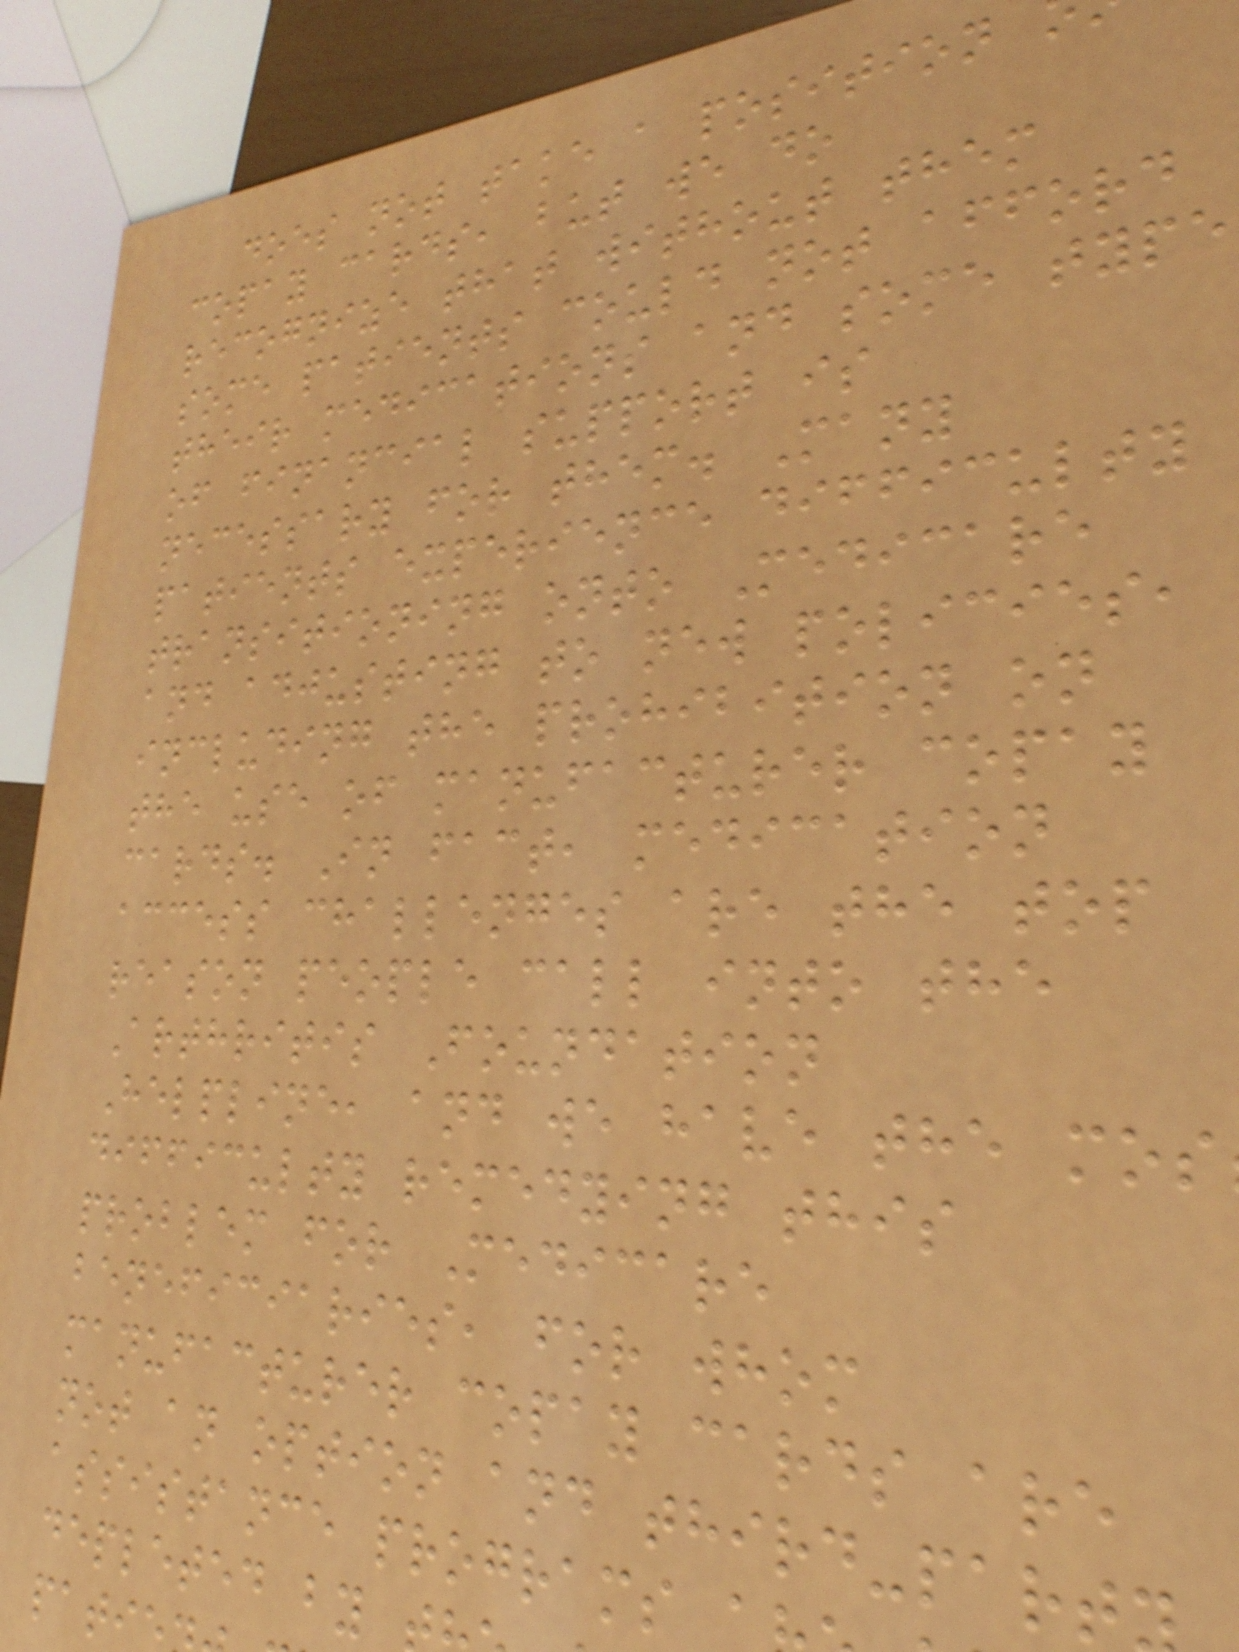does not take a position
copay cards, but we do
recognize that without them
some patients could not afford
their medications and some type
of financial support is
necessary for them. Many
patients experience difficulty
transitioning onto Medicare
and adjusting to new policies,
including the prohibition on
the use of manufacturer copay
cards. In fact, medication
access challenges are the top
reason people call into the
Arthritis Foundation
Helpline, and we have the mos
difficulty remedying this
problem for Medicare
beneficiaries, for whom
manufacturer copay cards are
not an option and third-part
assistance programs
depleted by
